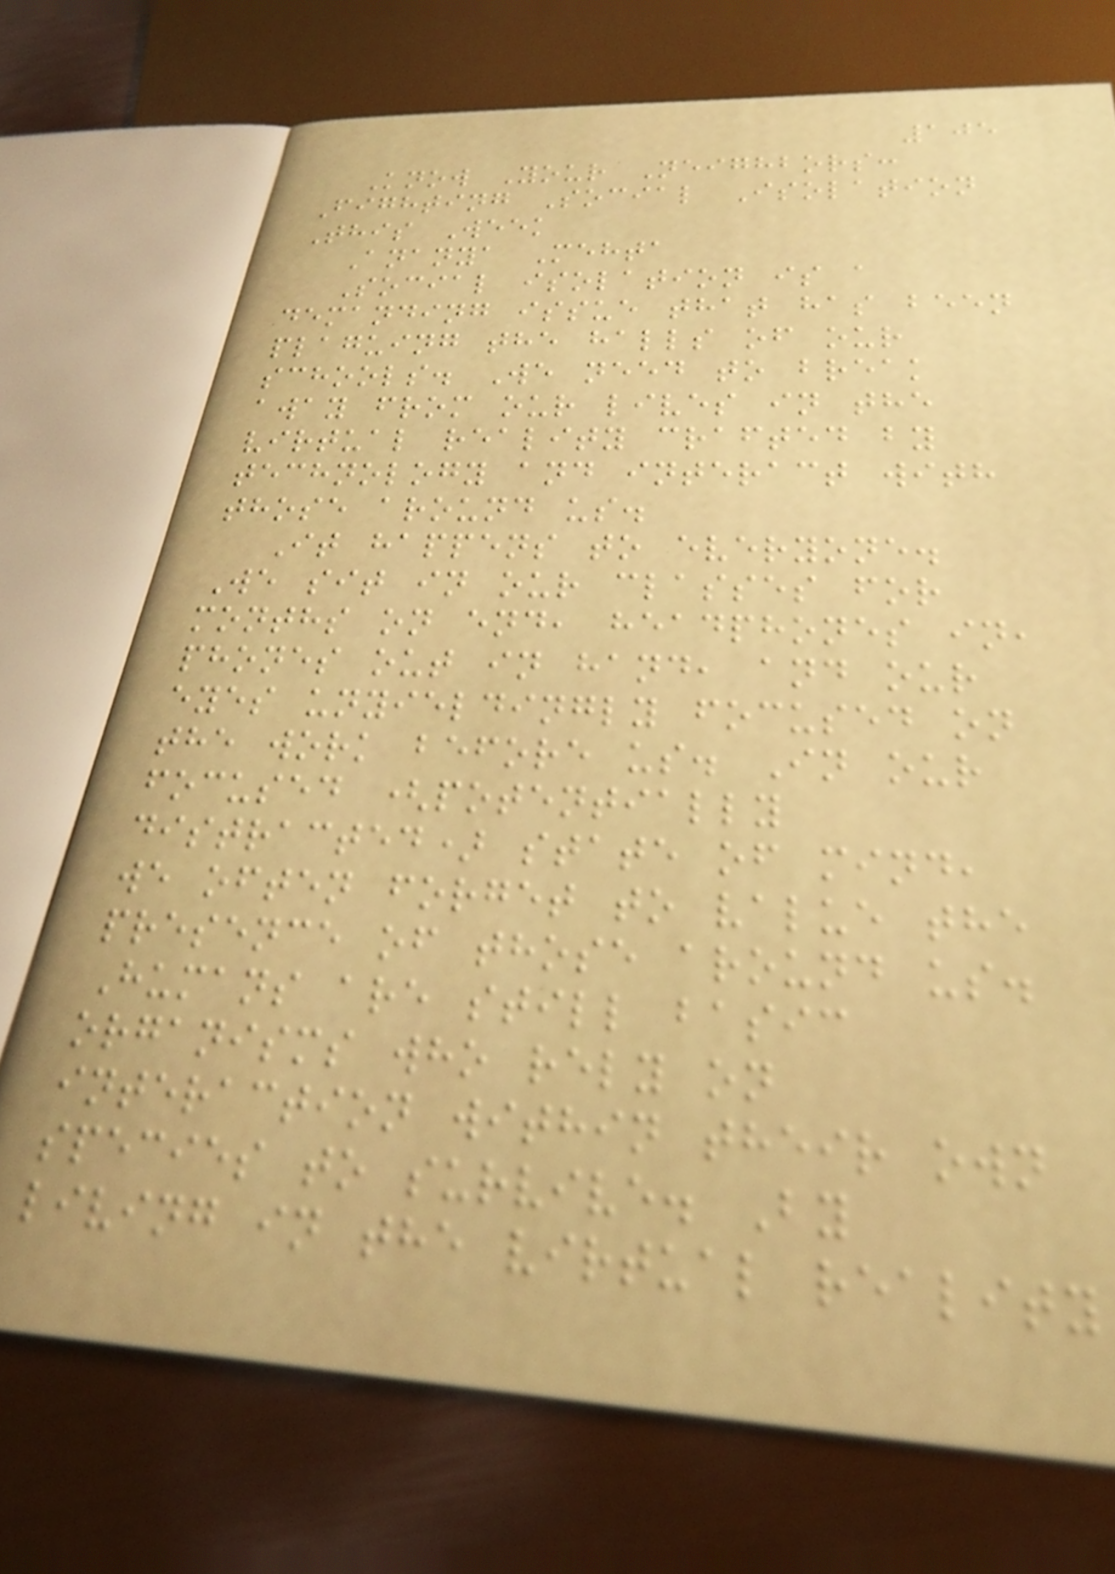105
Know Your Neighbors:
Fighting Social Isolation
This Week
Ananya Mehta
Social isolation is a
demanding issue that has been
plaguing the halls of our
schools. We need to break
away from our lives in the
virtual reality crafted by
technology and interact with
those around us.
It happens to everyone.
We sit in our classes for
months on end, headphones in,
phones out in hand, and our
eyes unyieldingly focused on
the work before us. In our
focused (potentially
distracted) state of mind,
we often forget to value the
presence of those around us.
Humans are still basic
organisms who rely on
interaction within their own
species to survive. By
living in the virtual reality
